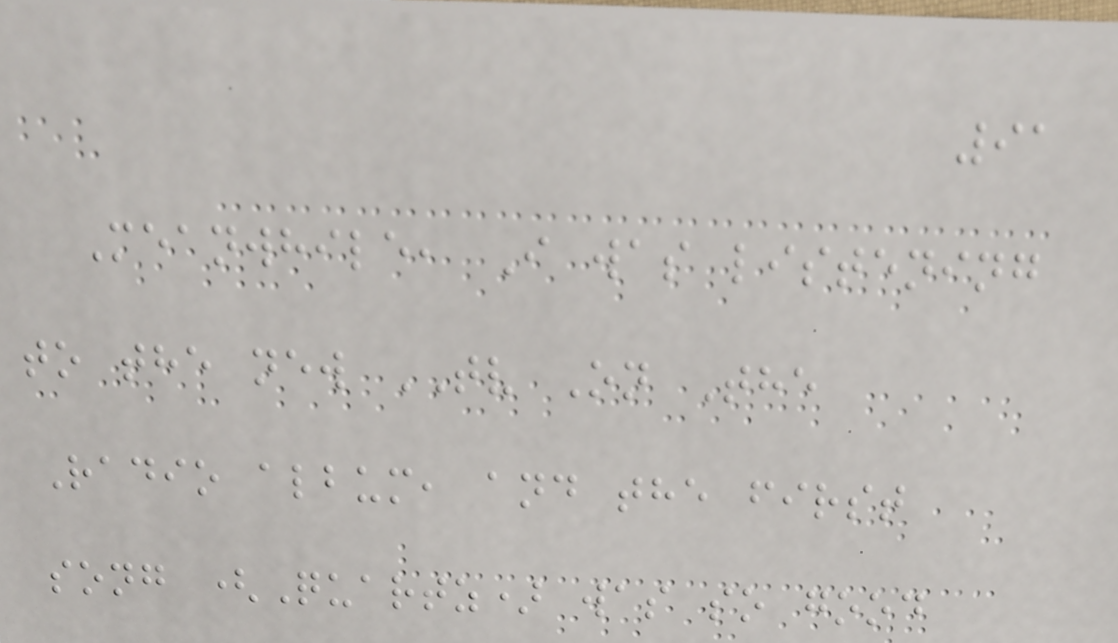91
Meanwhile, I was listening
to the new TV On The
Radio album, and the first
song (Quartz) was so good
